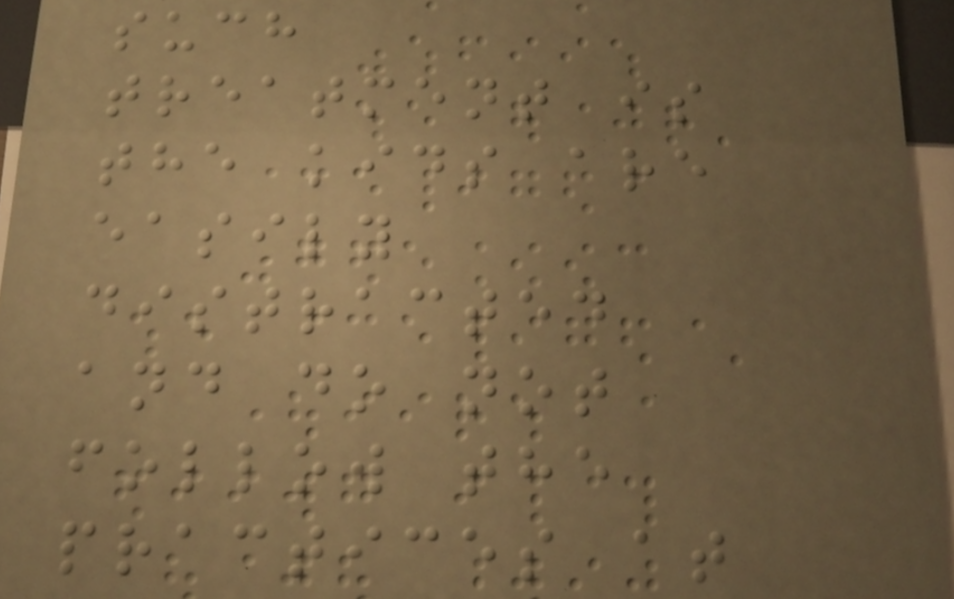such
treatment is
the kids are
easily
distracted
and do not
follow the
practices at
